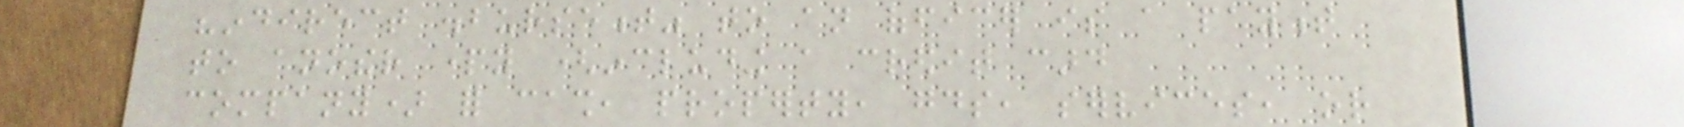"indirect disbursement" to an officer is a payment
to another party (including a credit card
company) for cash, property, goods, services, or
